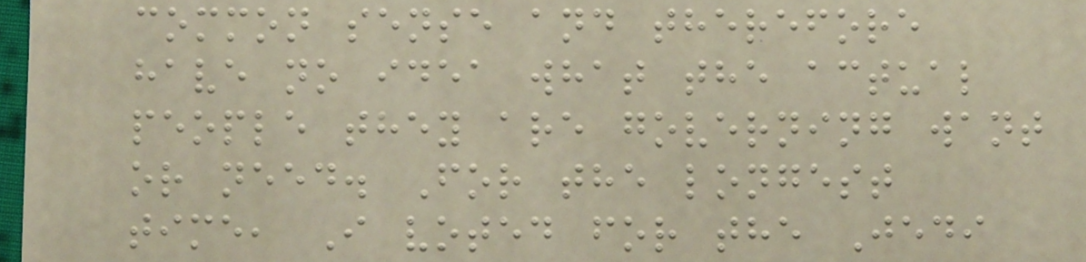common sense and therefore
have no idea what the actual
people they are governing want
or need. For the longest
time, I voted for the Jedi
